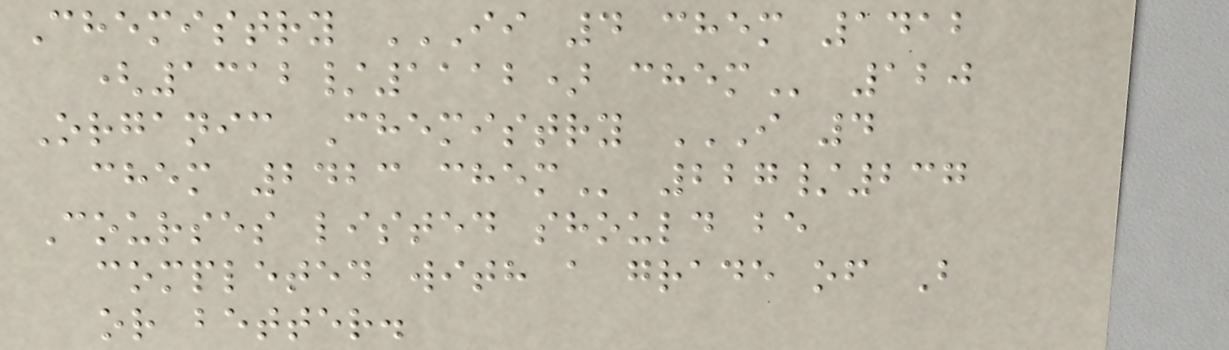Chemistry II 4 CHEM 1412
(1312/1112) CHEM 120
Organic Chemistry I 4
CHEM 2423 CHEM 227/237
Courses listed should be
completed with a grade of B
or better.
